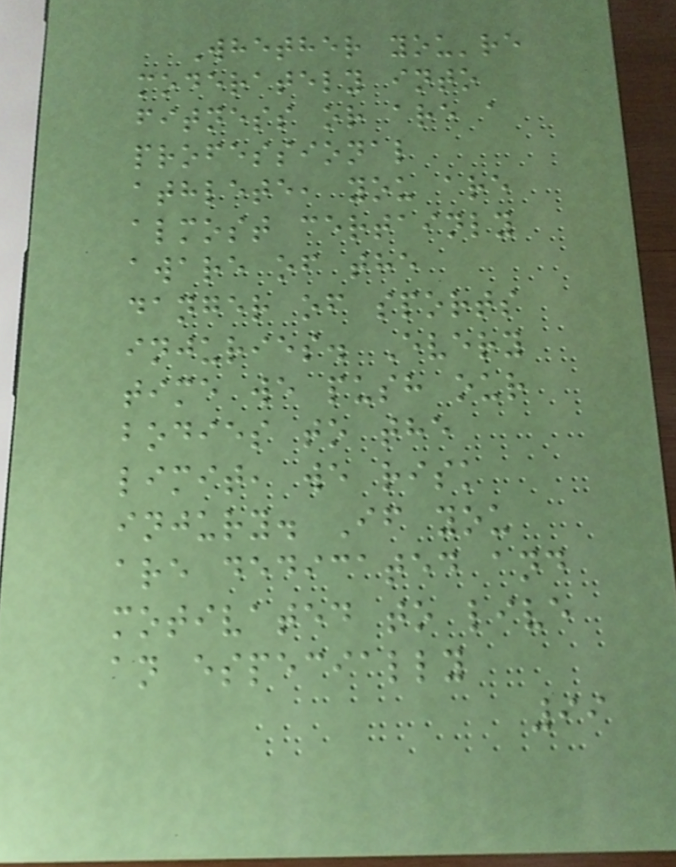Whether you're
moderately into
fitness or are a
professional
athlete, you are
almost certainly
aware of the
danger of sports
injuries. Every
time we push our
bodies to the
limit, we risk
injury. If you
are dedicated and
motivated to live
an especially
99
